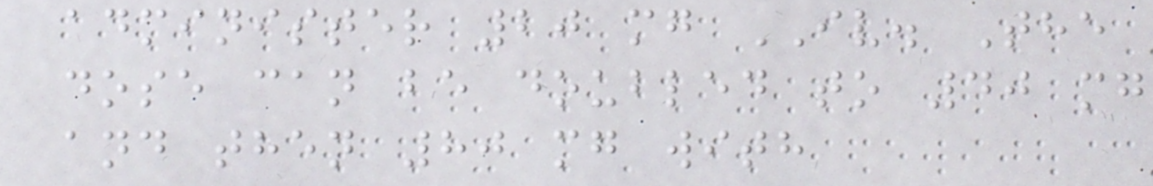administer 20 mg IV. The
dose can be doubled to 40 mg
and then 80 mg with
